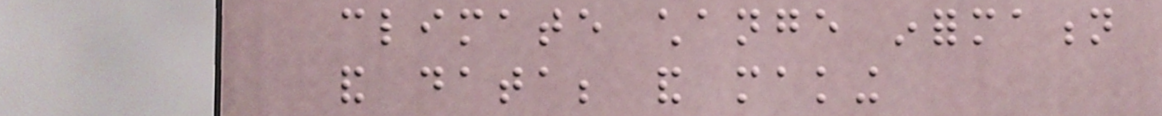climate change information
and data; and making
